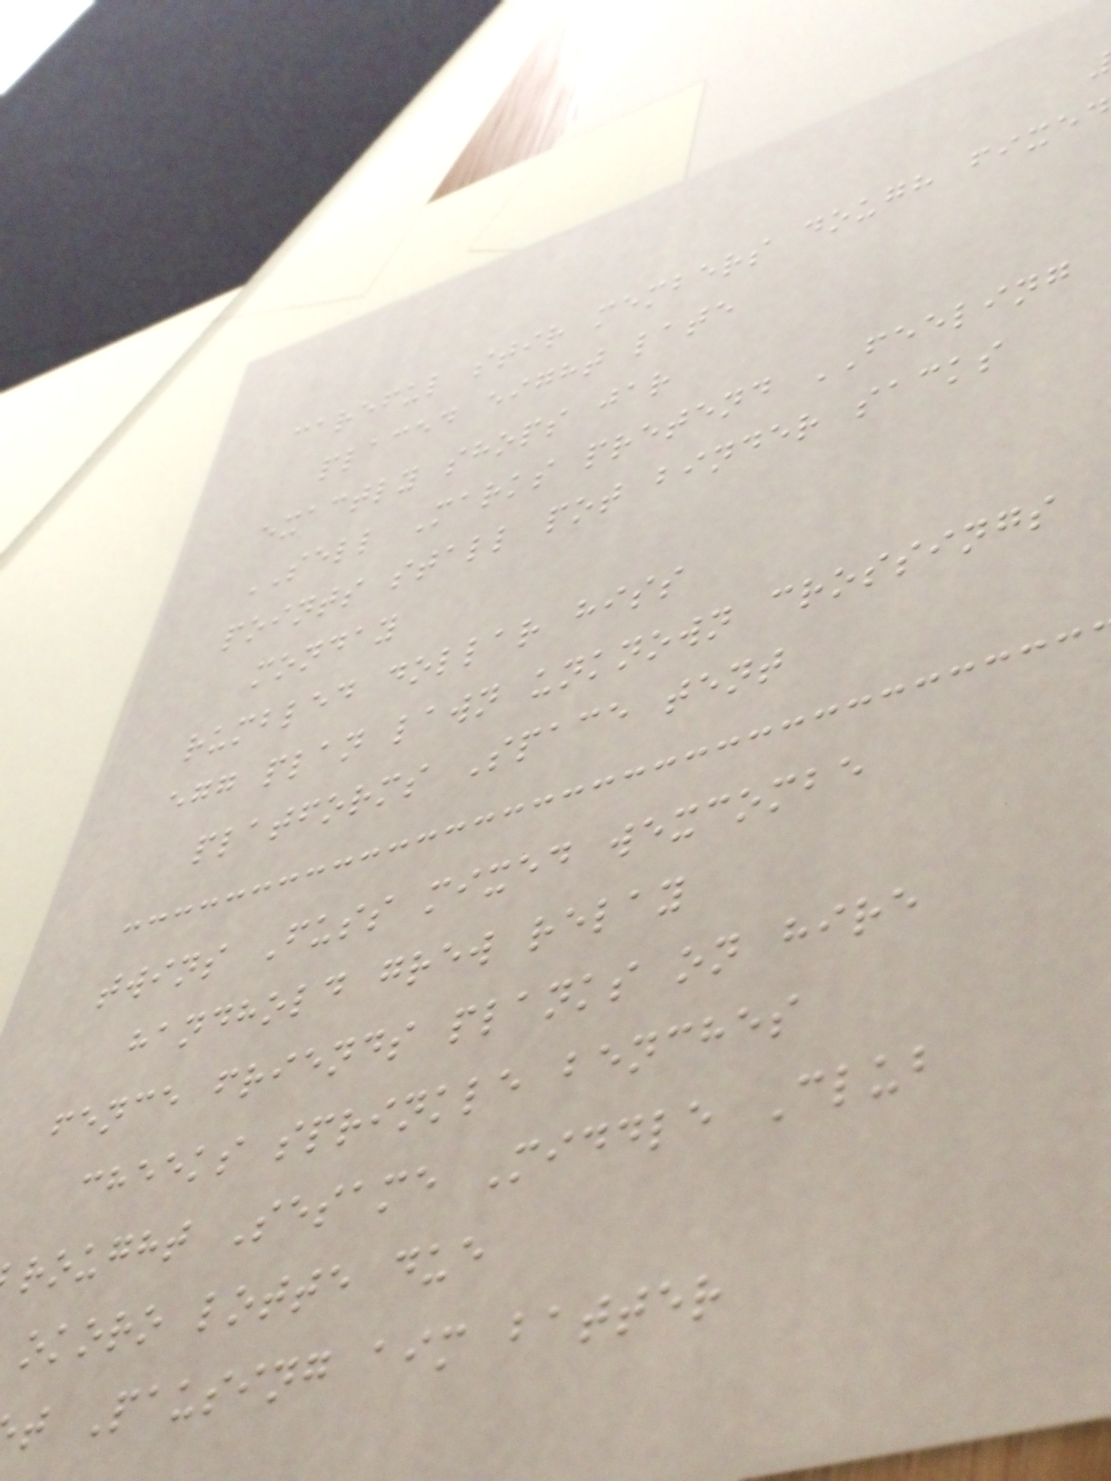careful stir members dough fixed
placed eight late
exactly shops jar
SELL Marks pretend FEELING
points stall pot binder sacks
monday
rumbled dollar hiss
egg plan lawn unknown crossings
platforms Space tent
twins Fuss mixed wexcombe
handhold grew relay
fence friends planks on hire
cheeks sprinkle benches
rought Sesame Middle Club
okoro lotte due
t Pausing aim batter
